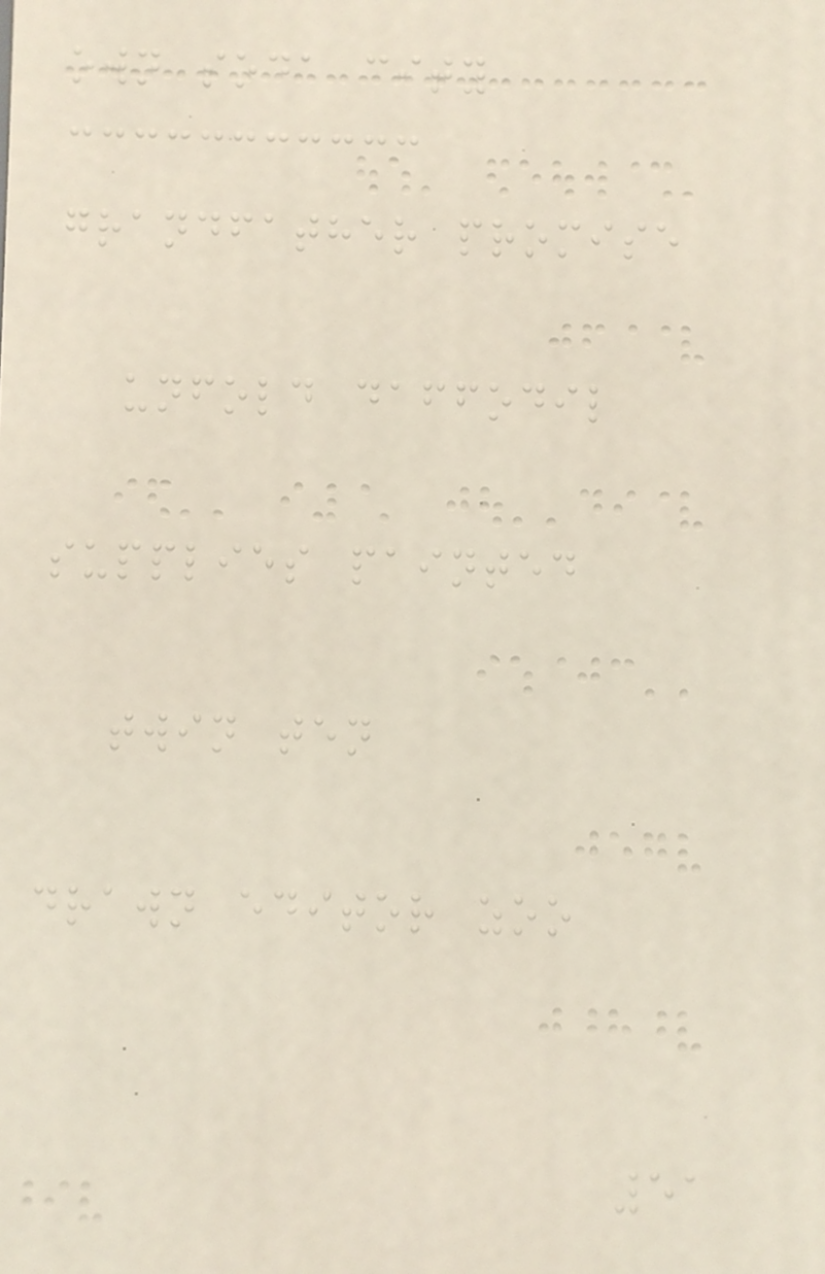own soda city
grandfather promise
unfold daffodil
supplies painted
twin ten
drawn editor zoo
51
